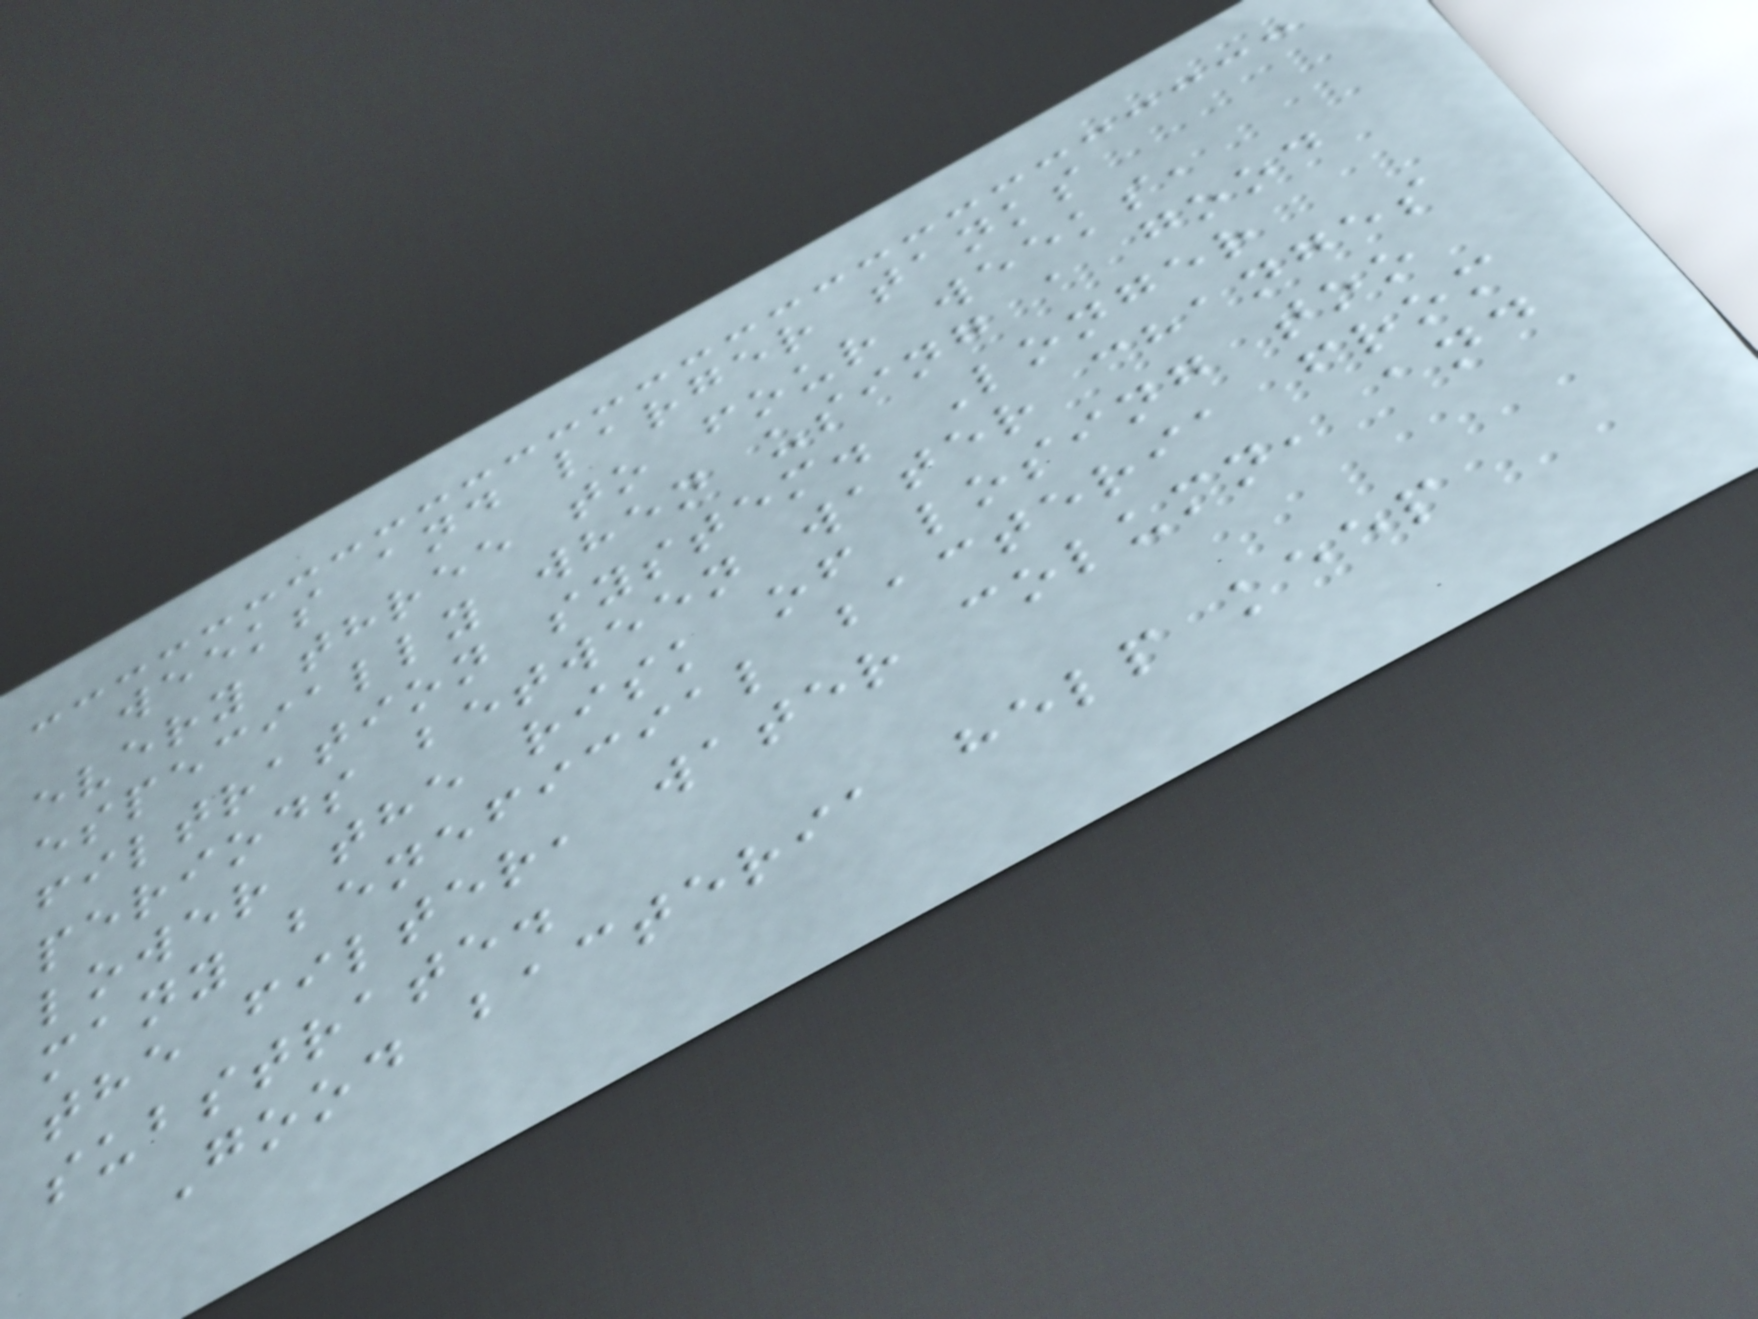weeks and larger tanks
every three to four weeks,
especially when using a good
filtration system. Longer
periods between water changes
lower the risk of losing too
many beneficial bacteria from
the filter, water column, and
substrate.
Good bacteria help keep
